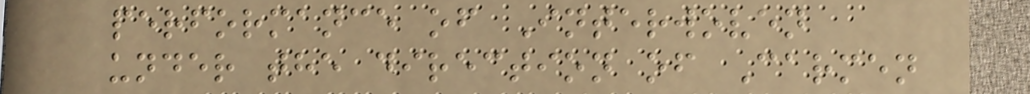performance of Interwoven
under the direction of Carmen
